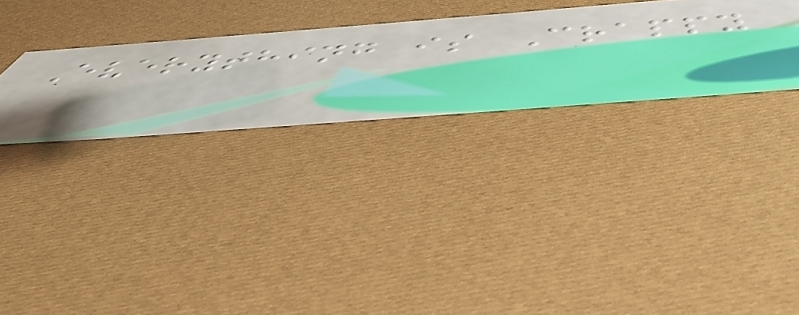Everything is Crappy
